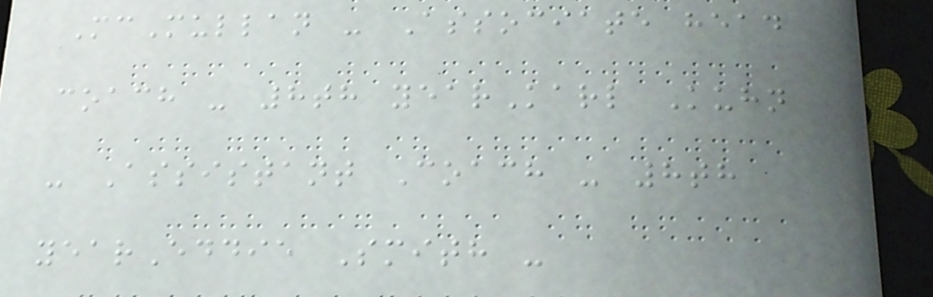McMullan - Associate head
coach - 8th yearKarl Kuhn
- Assistant Coach - 8th
yearEddie Smith -
